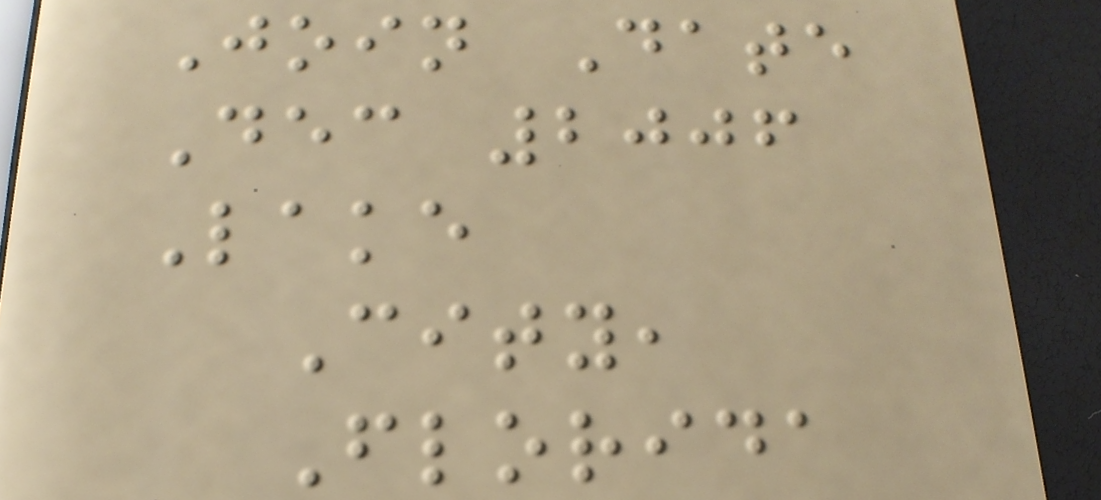Join Date
Dec 2006
Lake
City,
Florida
